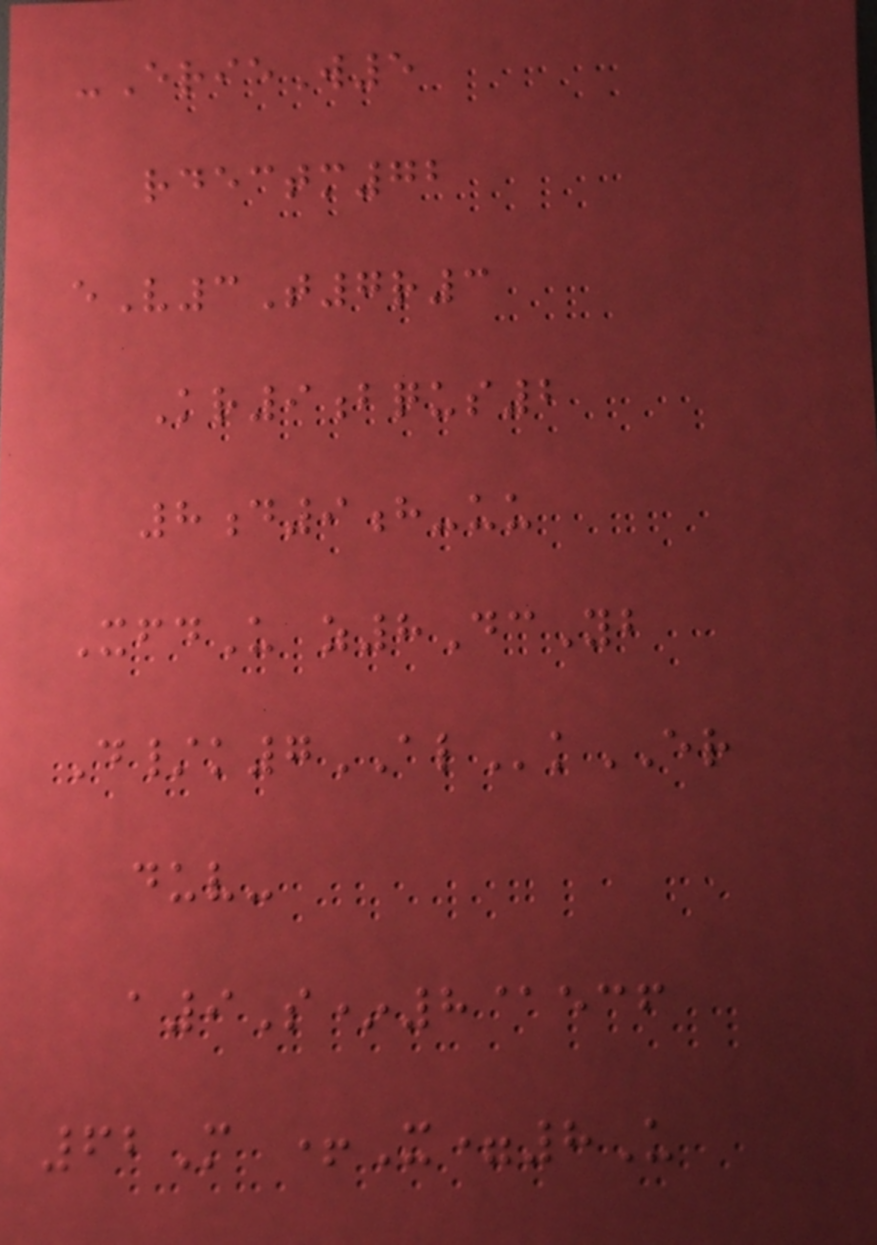-ErieW5
rdectm72
eV3T7r3
Kr9bqus2
8d9h-uu
XfdU z8DcYb
D/k7ALkER
duv-
a9S*8@ecf
62M +X=8U
